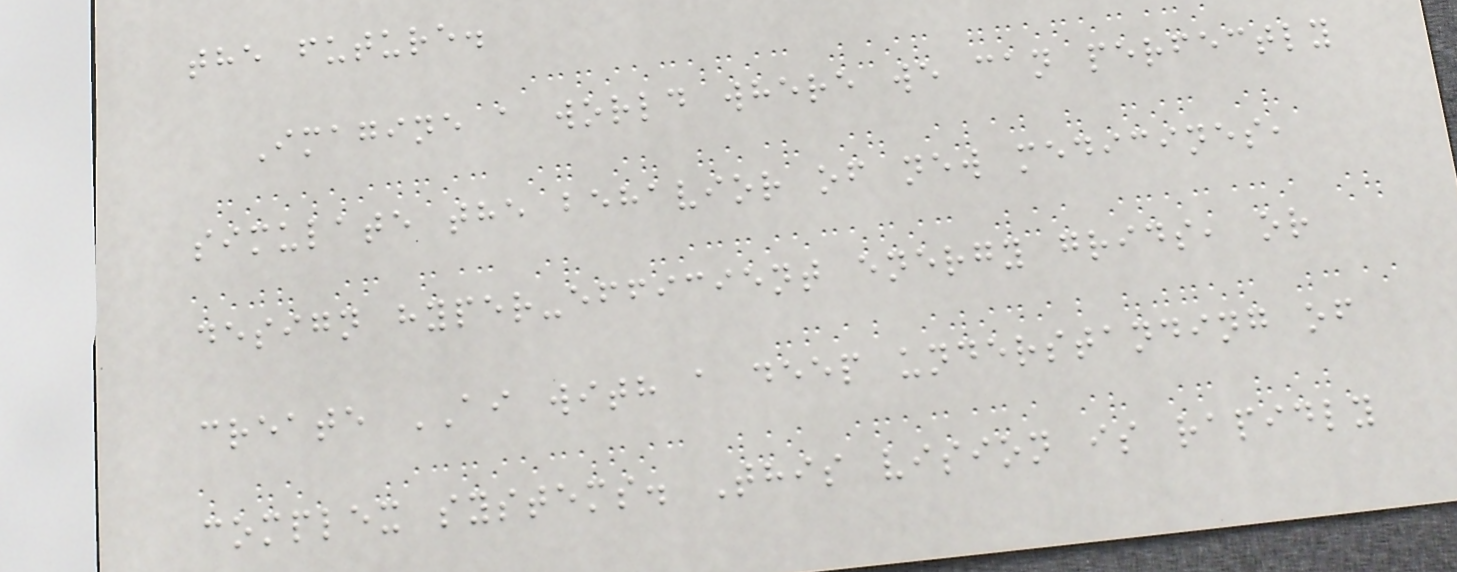the future.
Imagine a world where we can perfectly
simulate the behavior of new medicines,
design hyper-efficient energy grids, or
create AI with a deep understanding of
complex systems. This vision is rapidly
